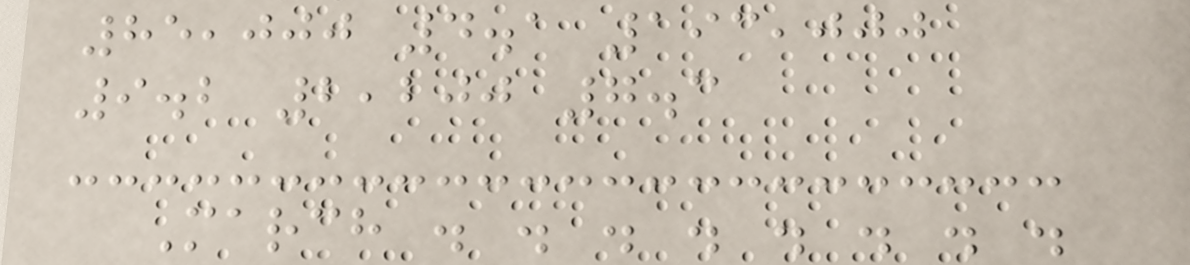85,000 4.1 193,000
9.2 2,200 7.3
March . . . . . . . .
